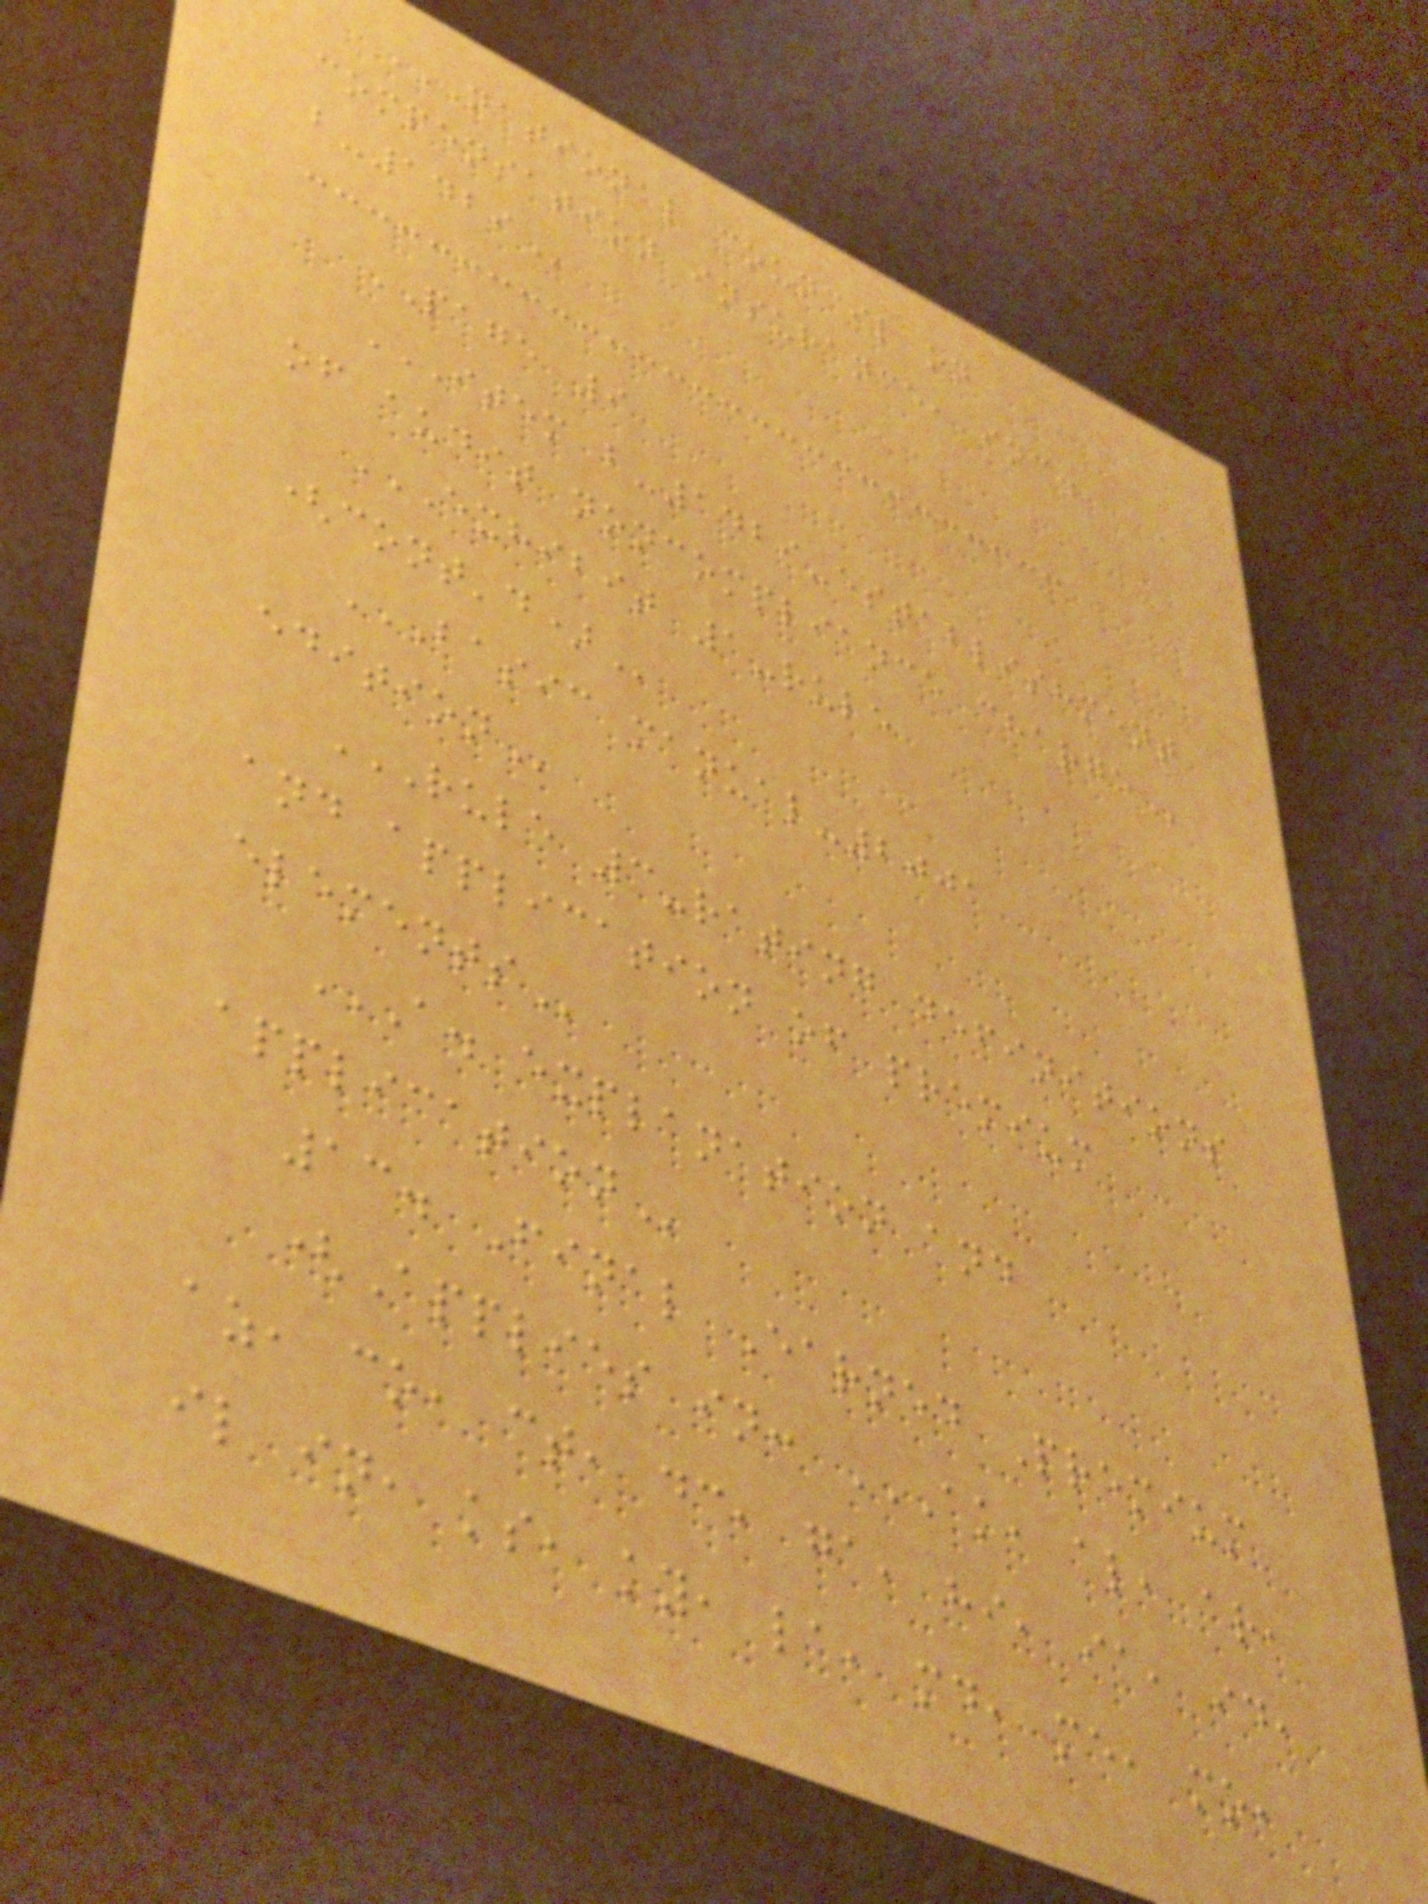NATIONAL COUNCIL ON
COMPENSATION INSURANCE, INC.
B-1429
PAGE 9
ITEM B-1429-ESTABLISHMENT
OF AUDIT NONCOMPLIANCE CHARGE
EXHIBIT 1-RULE
(CONT'D)
BASIC MANUAL-2001
EDITION
RULE 3-RATING DEFINITIONS
AND APPLICATION OF PREMIUM
ELEMENTS
A. EXPLANATION AND
APPLICATION
13. Final Earned Premium
(Applies in: AK, AL, AR,
AZ, CO, CT, DC, GA, HI, IA, ID,
IL IN, KS, KY, LA, MD, ME, MO,
